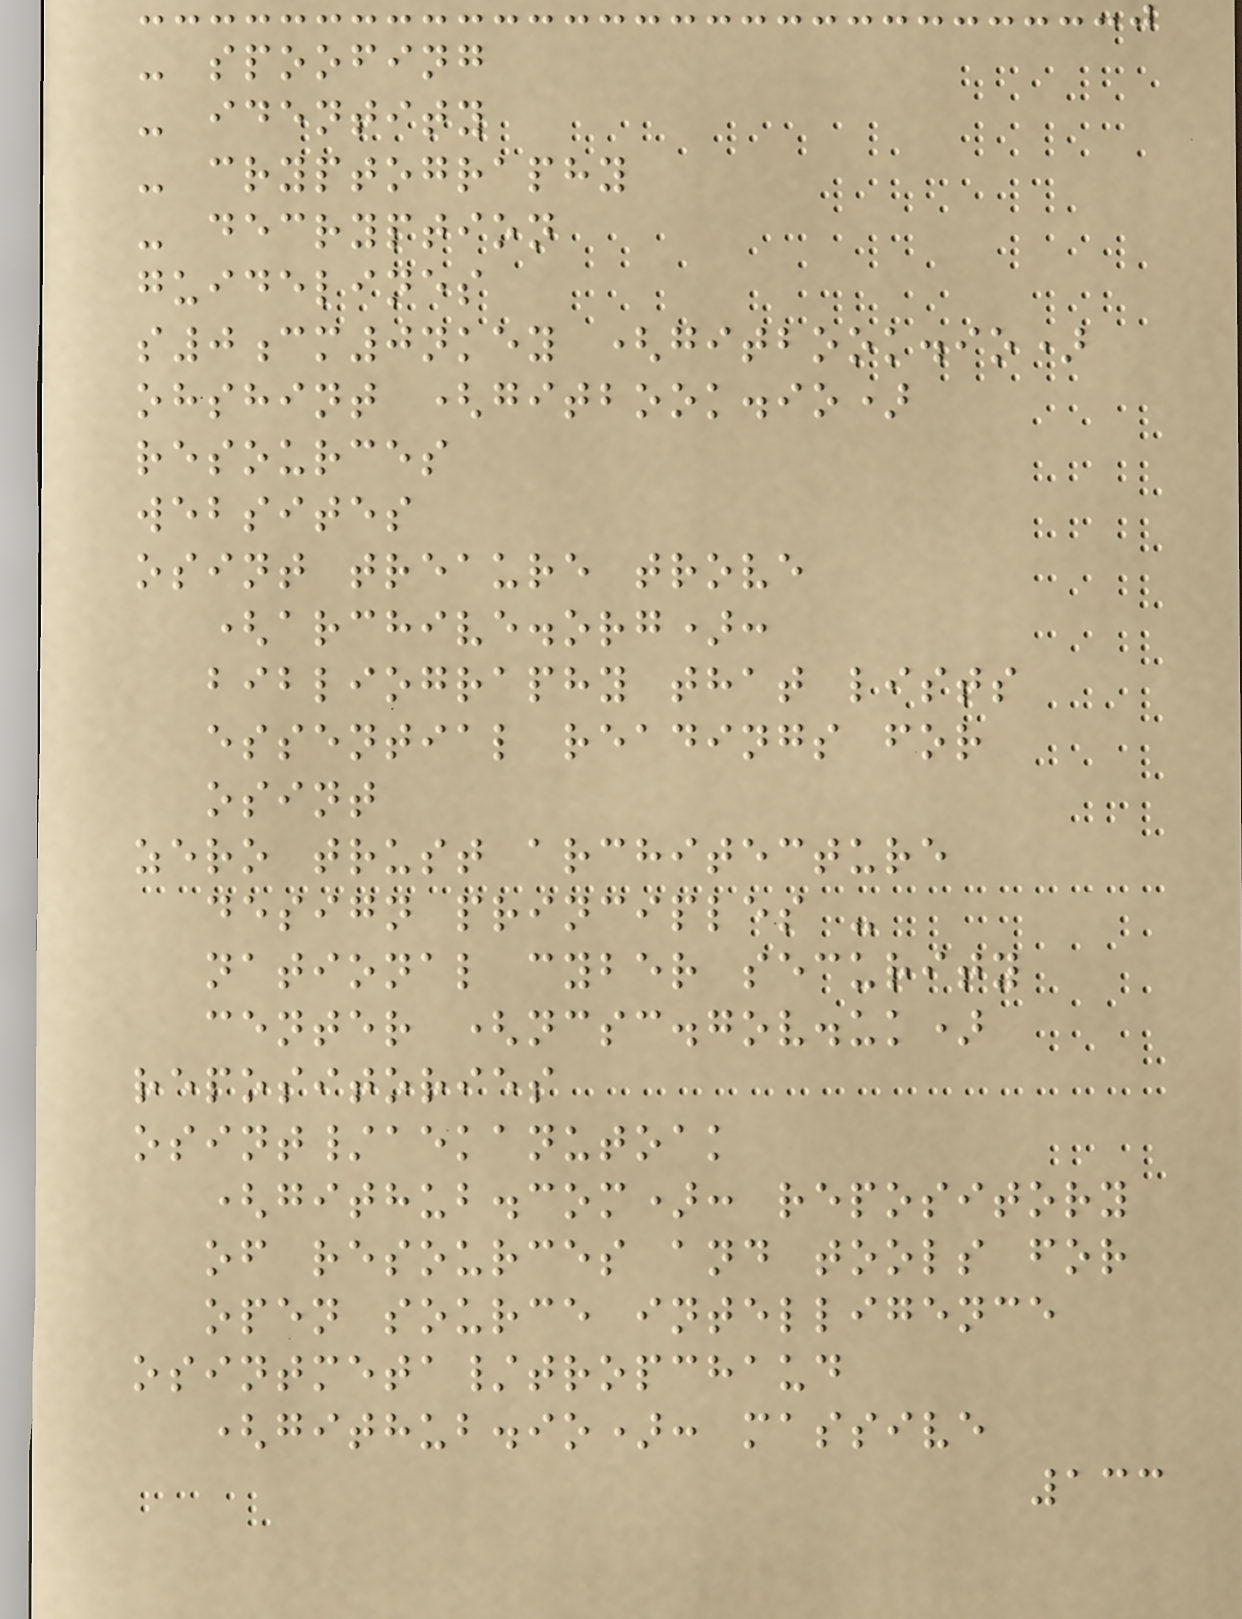- spoofing
- identity
- cryptography
- decryption
guidelines
s0cm0nkey (gitbook.io)
ohshint (gitbook.io)
resources
websites
osint treaure trove
(archive.org):
bibliography that lists
essential readings for
osint
zero trust architecture
design principles -
national cyber security
center (ncsc.gov.uk)
repositories
osint/aekanutoak
(github.com): repository
of resources and tools for
open source intelligence
osintmeta/tropchaud
(github.io): massive
133
